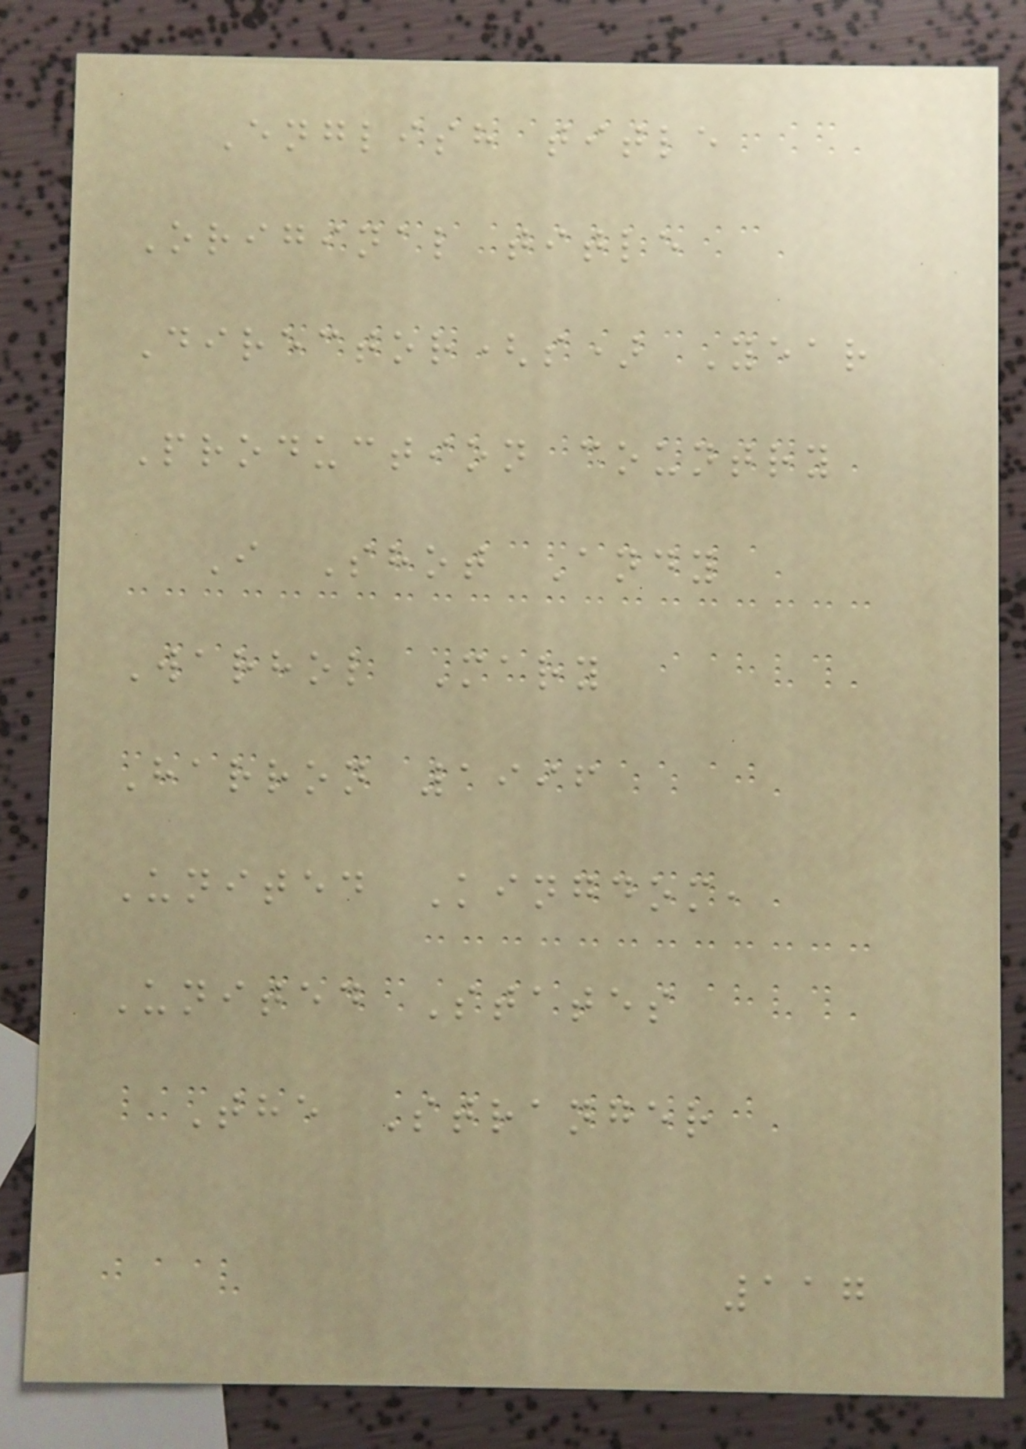English title
Original title
Director(s) Year
Production country
I Shot Andy
Warhol Mary
Harron 1996
United Kingdom,
United States
The Stranger
117
